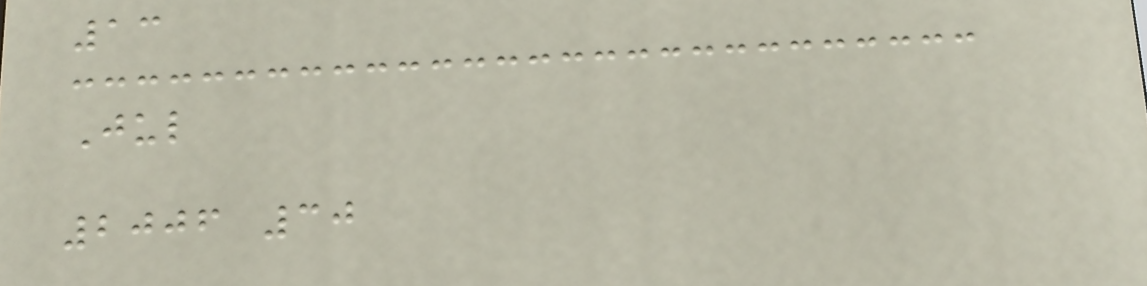13
Jul
2006 30
